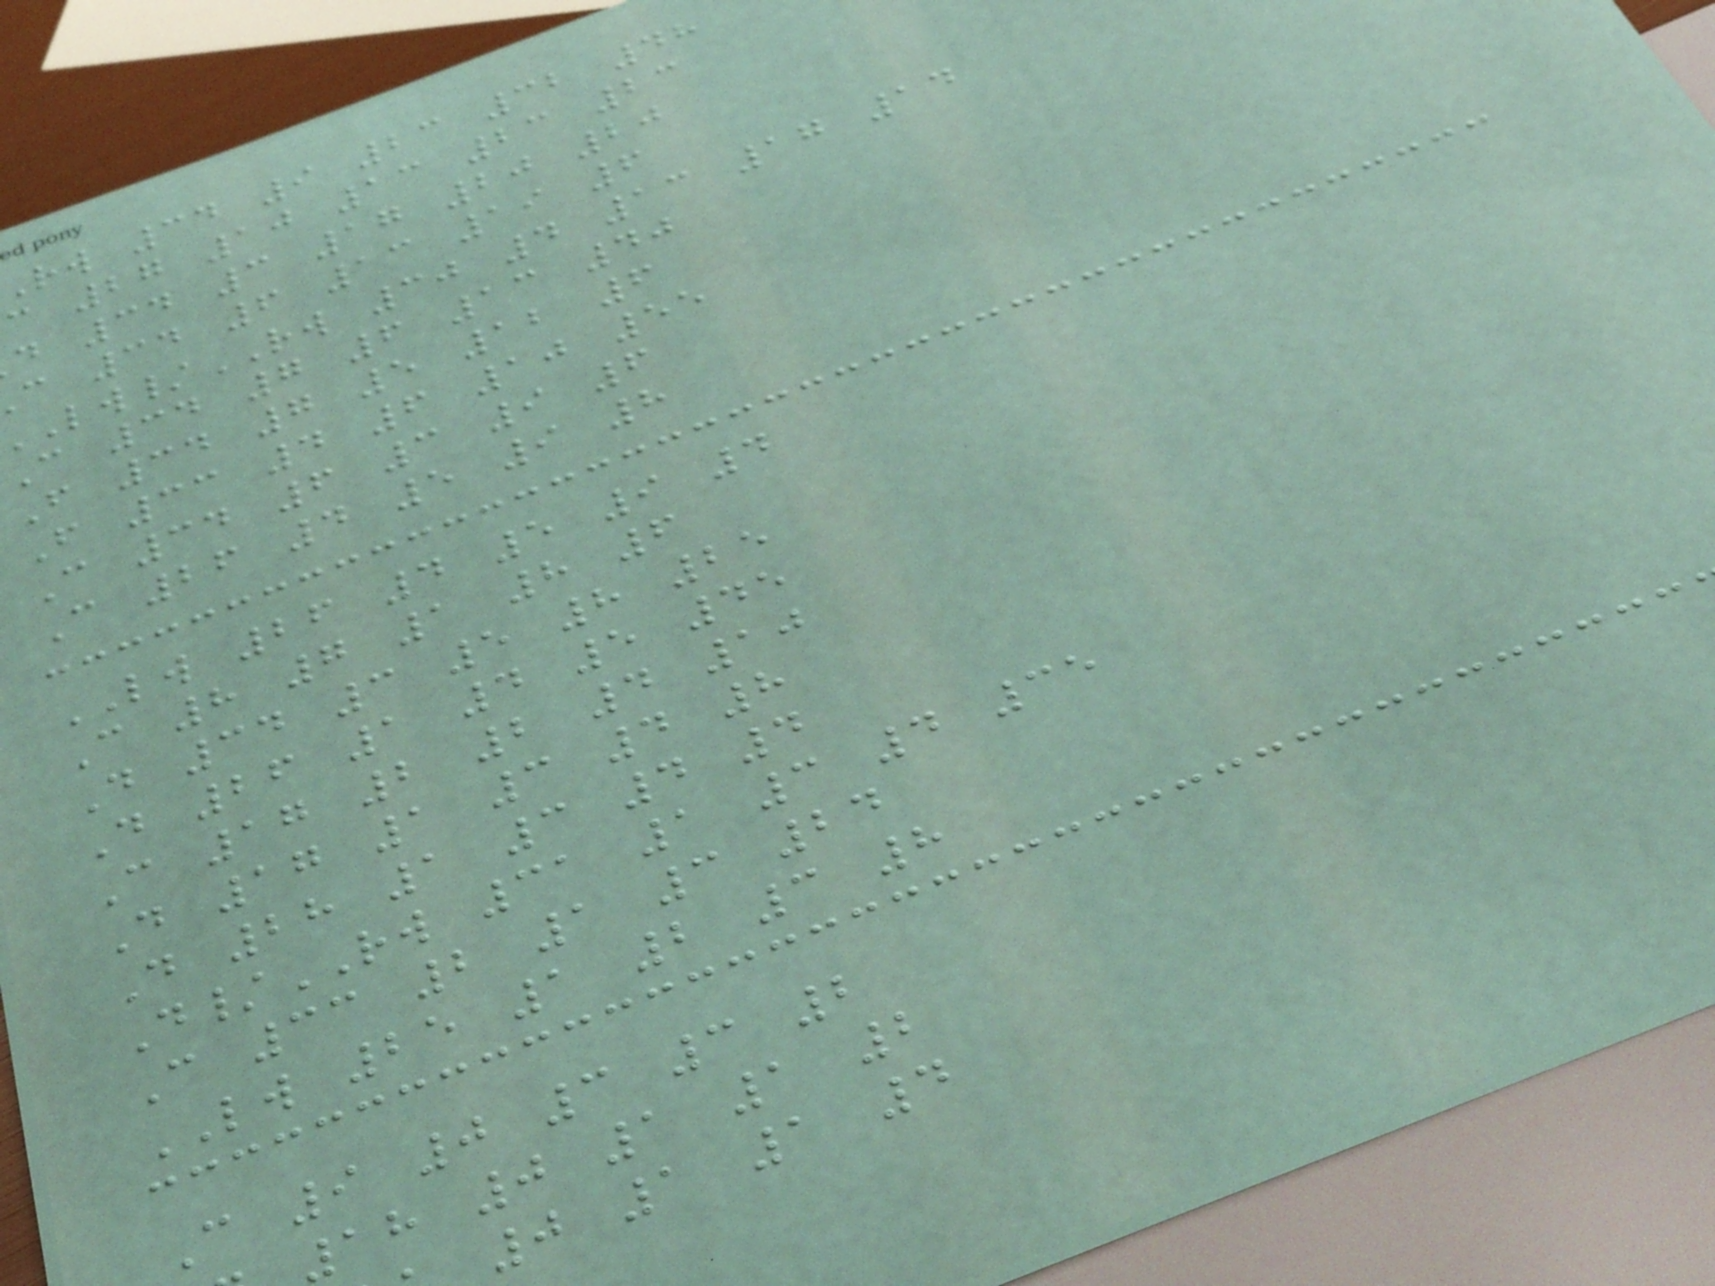rw 34 9 23 32 48
c 27 10 13 23 23
d 34 3 17 20 20
c 34 6 13 19 6
/RW 30 4 13 17 14
C 34 7 6 13 40
F 34 7 5 12 6
F 33 4 6 10 55
C 34 6 3 9 6
C 26 4 5 9 8
LW 26 4 5 9 4
C 8 7 1 8 6
D 34 3 5 8 25
D 26 1 4 5 45
C 17 2 2 4 10
D 17 1 3 4 8
D 28 1 3 4 4
D/RW 31 1 3 4 35
C 33 2 1 3 24
LW 25 1 2 3 8
C 9 0 3 3 2
18 0 1 1 2
0 1 1 4
